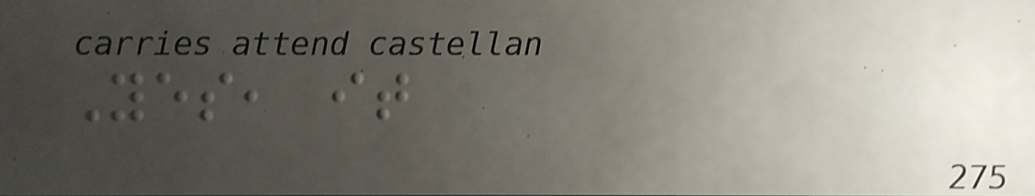Yes, it
